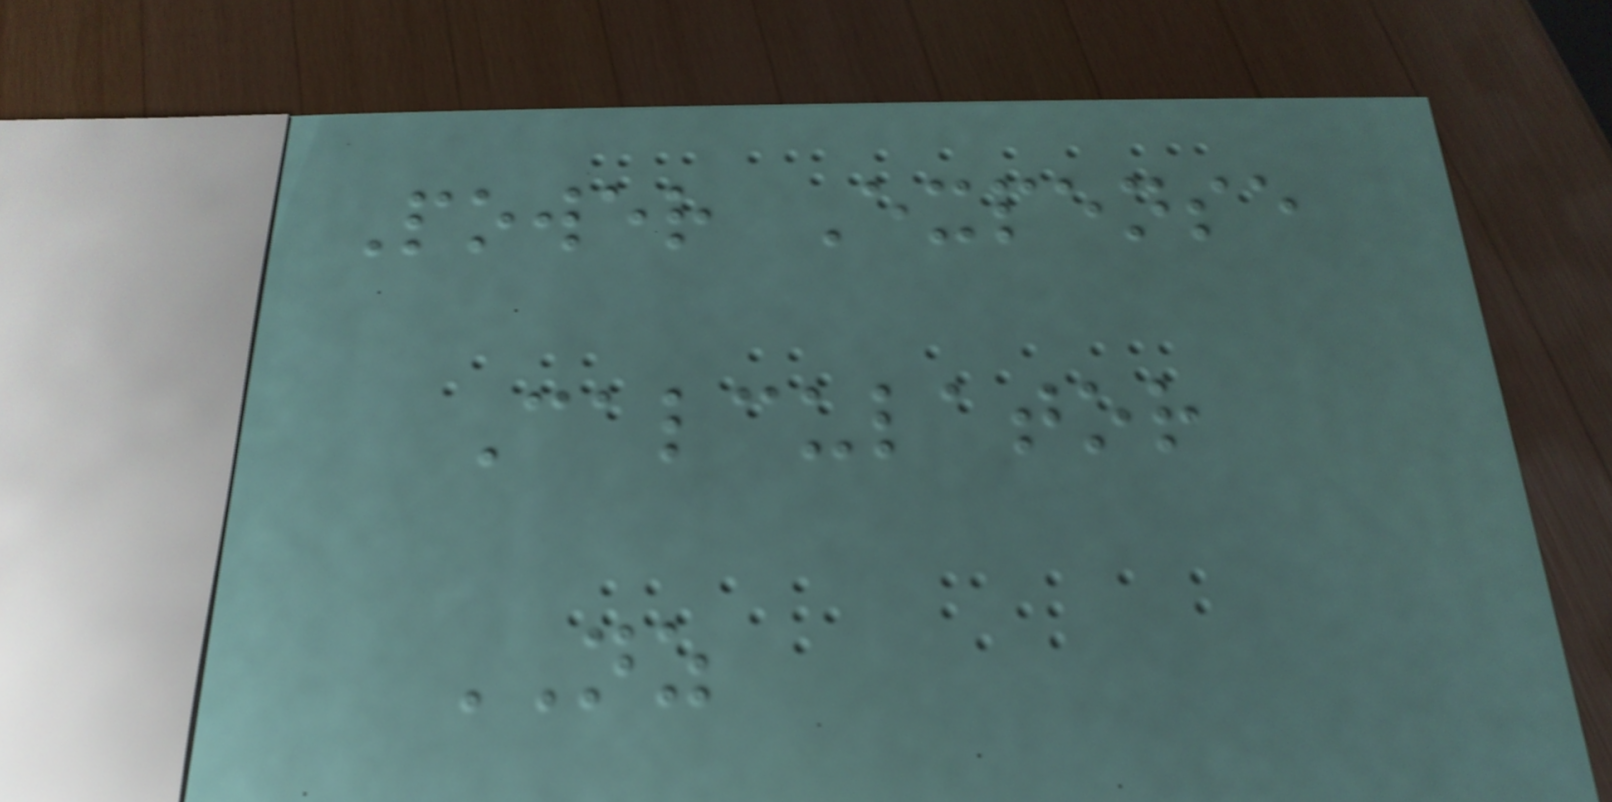Power Expense
Calculator
NZ
